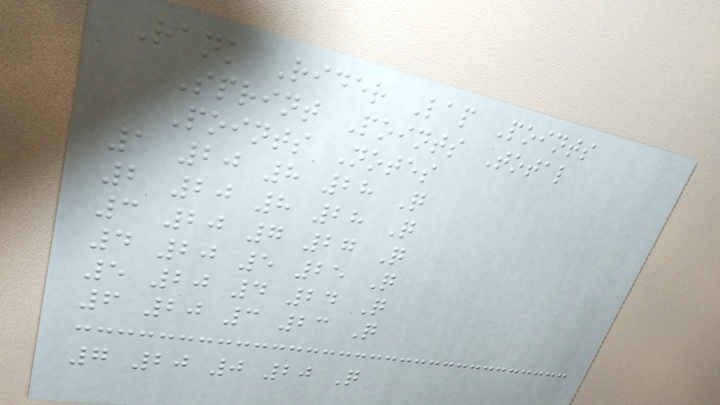Rank Rider Lap Points
Sprint Points Total
Points Notes
1 20 8 28 Q
2 20 8 28 Q
3 20 7 27 Q
4 20 5 25 Q
5 20 4 24 Q
6 20 3 23 Q
7 20 0 20 Q
